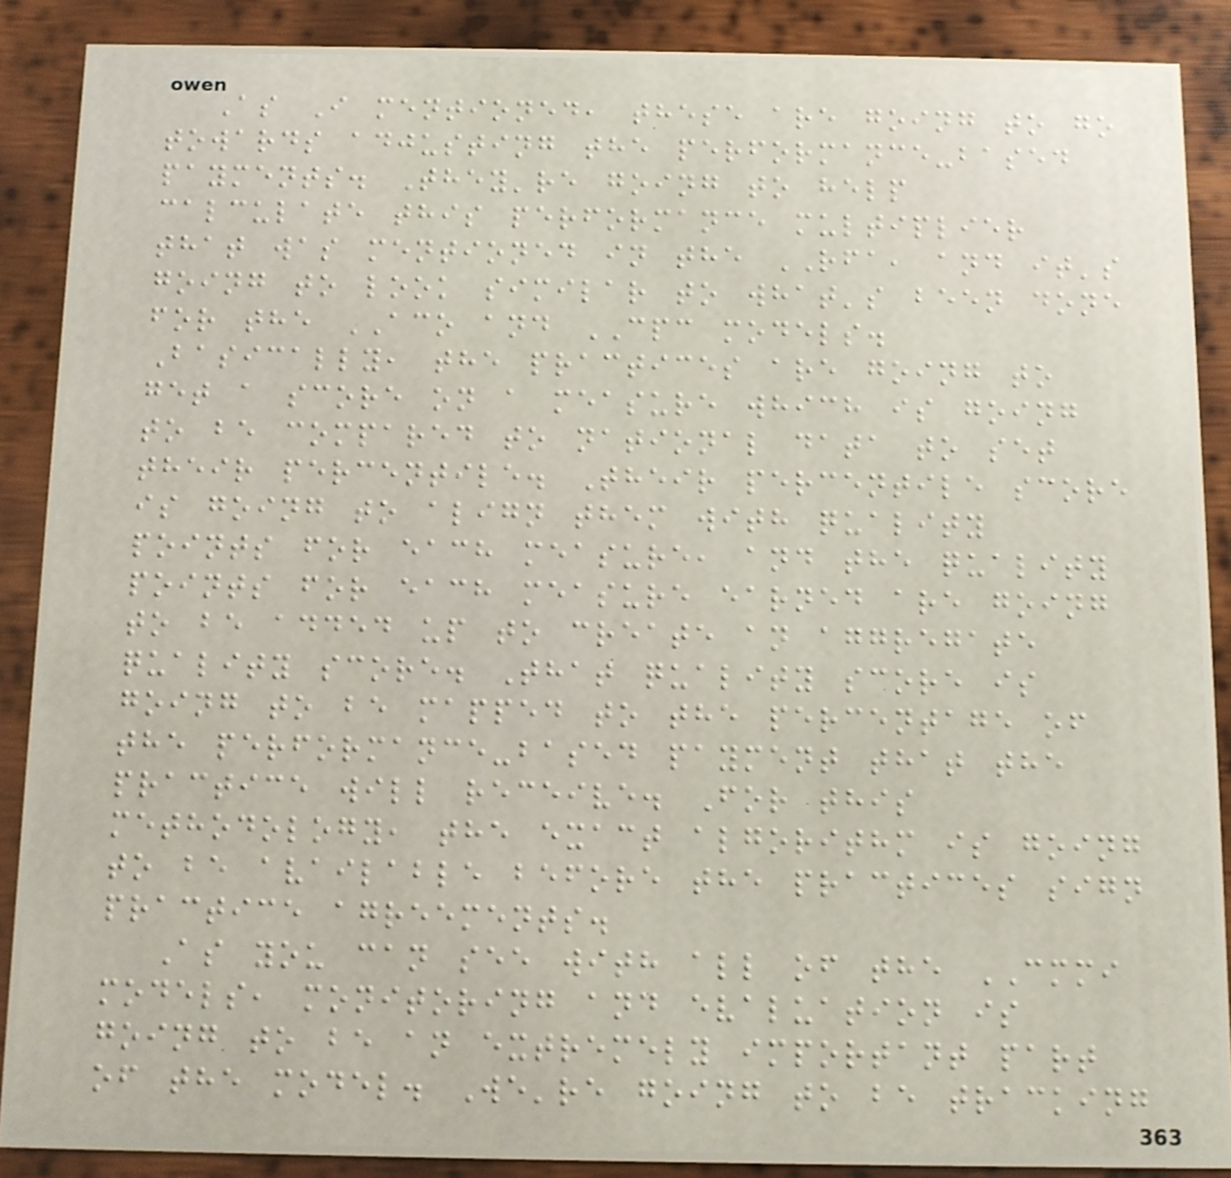As I mentioned, these are going to go
towards adjusting the performance-based
payments. They're going to help
calculate this performance multiplier
that was mentioned in the RFA, and it's
going to look similar to what's been done
for the ACO and CPC models.
Basically, the practices are going to
get a score on a measure which is going
to be compared to national data to set
their percentile. Their percentile score
is going to align them with quality
points for each measure, and the quality
points for each measure earned are going
to be added up to create an aggregate
quality score. That quality score is
going to be mapped to the percentage of
the performance-based payment that the
practice will receive. For this
methodology, the exact algorithm is going
to be available before the practices sign
practice agreements.
As you can see with all of the CMMI
models, monitoring and evaluation is
going to be an extremely important part
of the model. We're going to be tracking
